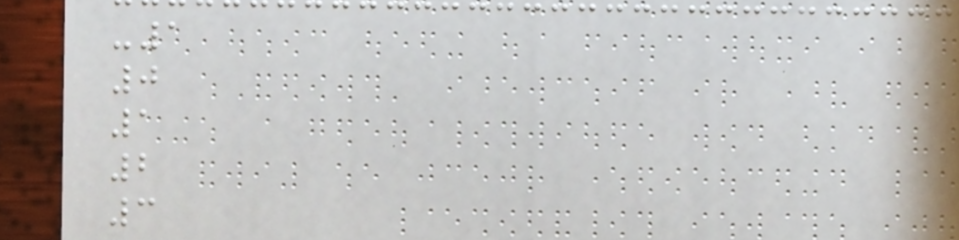-1
0
1
2
3
